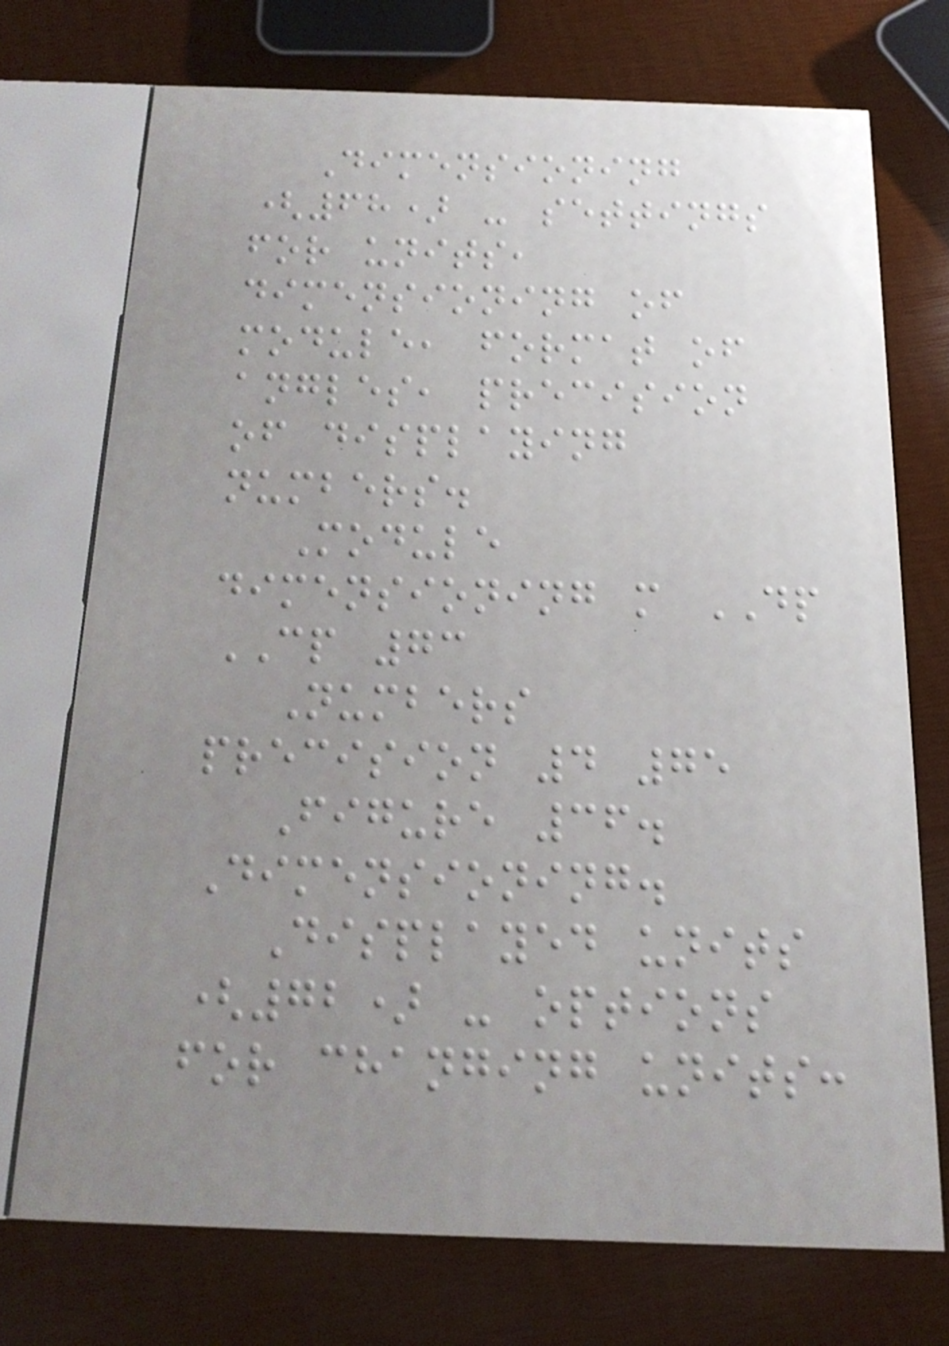Dimensioning
(68) - settings
for units,
dimensioning of
module, format of
angles, precision
of displaying
numbers.
Module
dimensioning m DP
CP 73
Numbers
precision 4 75
Figure 36.
Dimensioning.
Displayed units
(72) - options
for changing units:
